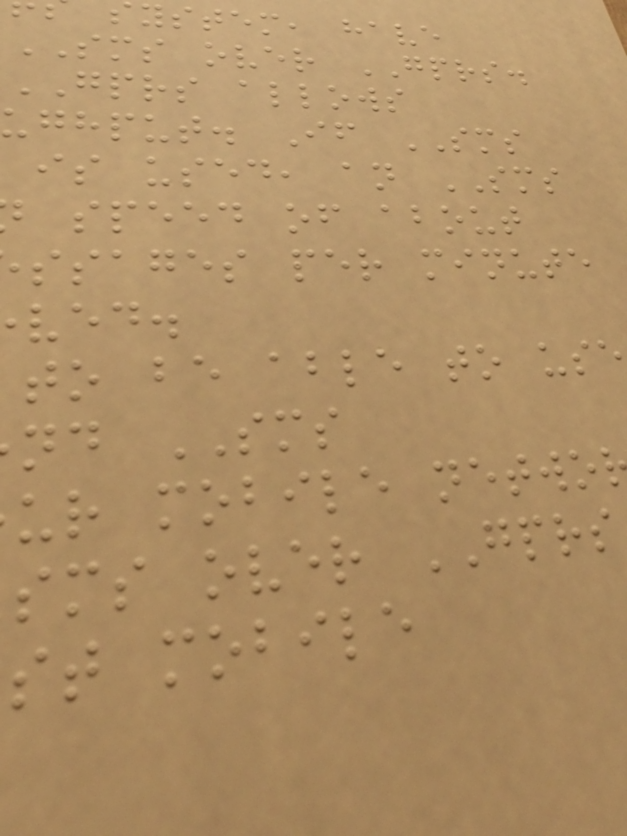ystem, have
SMS over GPRS.
GPRS allows
ughput. If SMS
is used, an SMS
speed of about
ssages per minute
ved.
to be able to use
nd SMS
ur mobile netwo
sms over GPRS
st mobile
